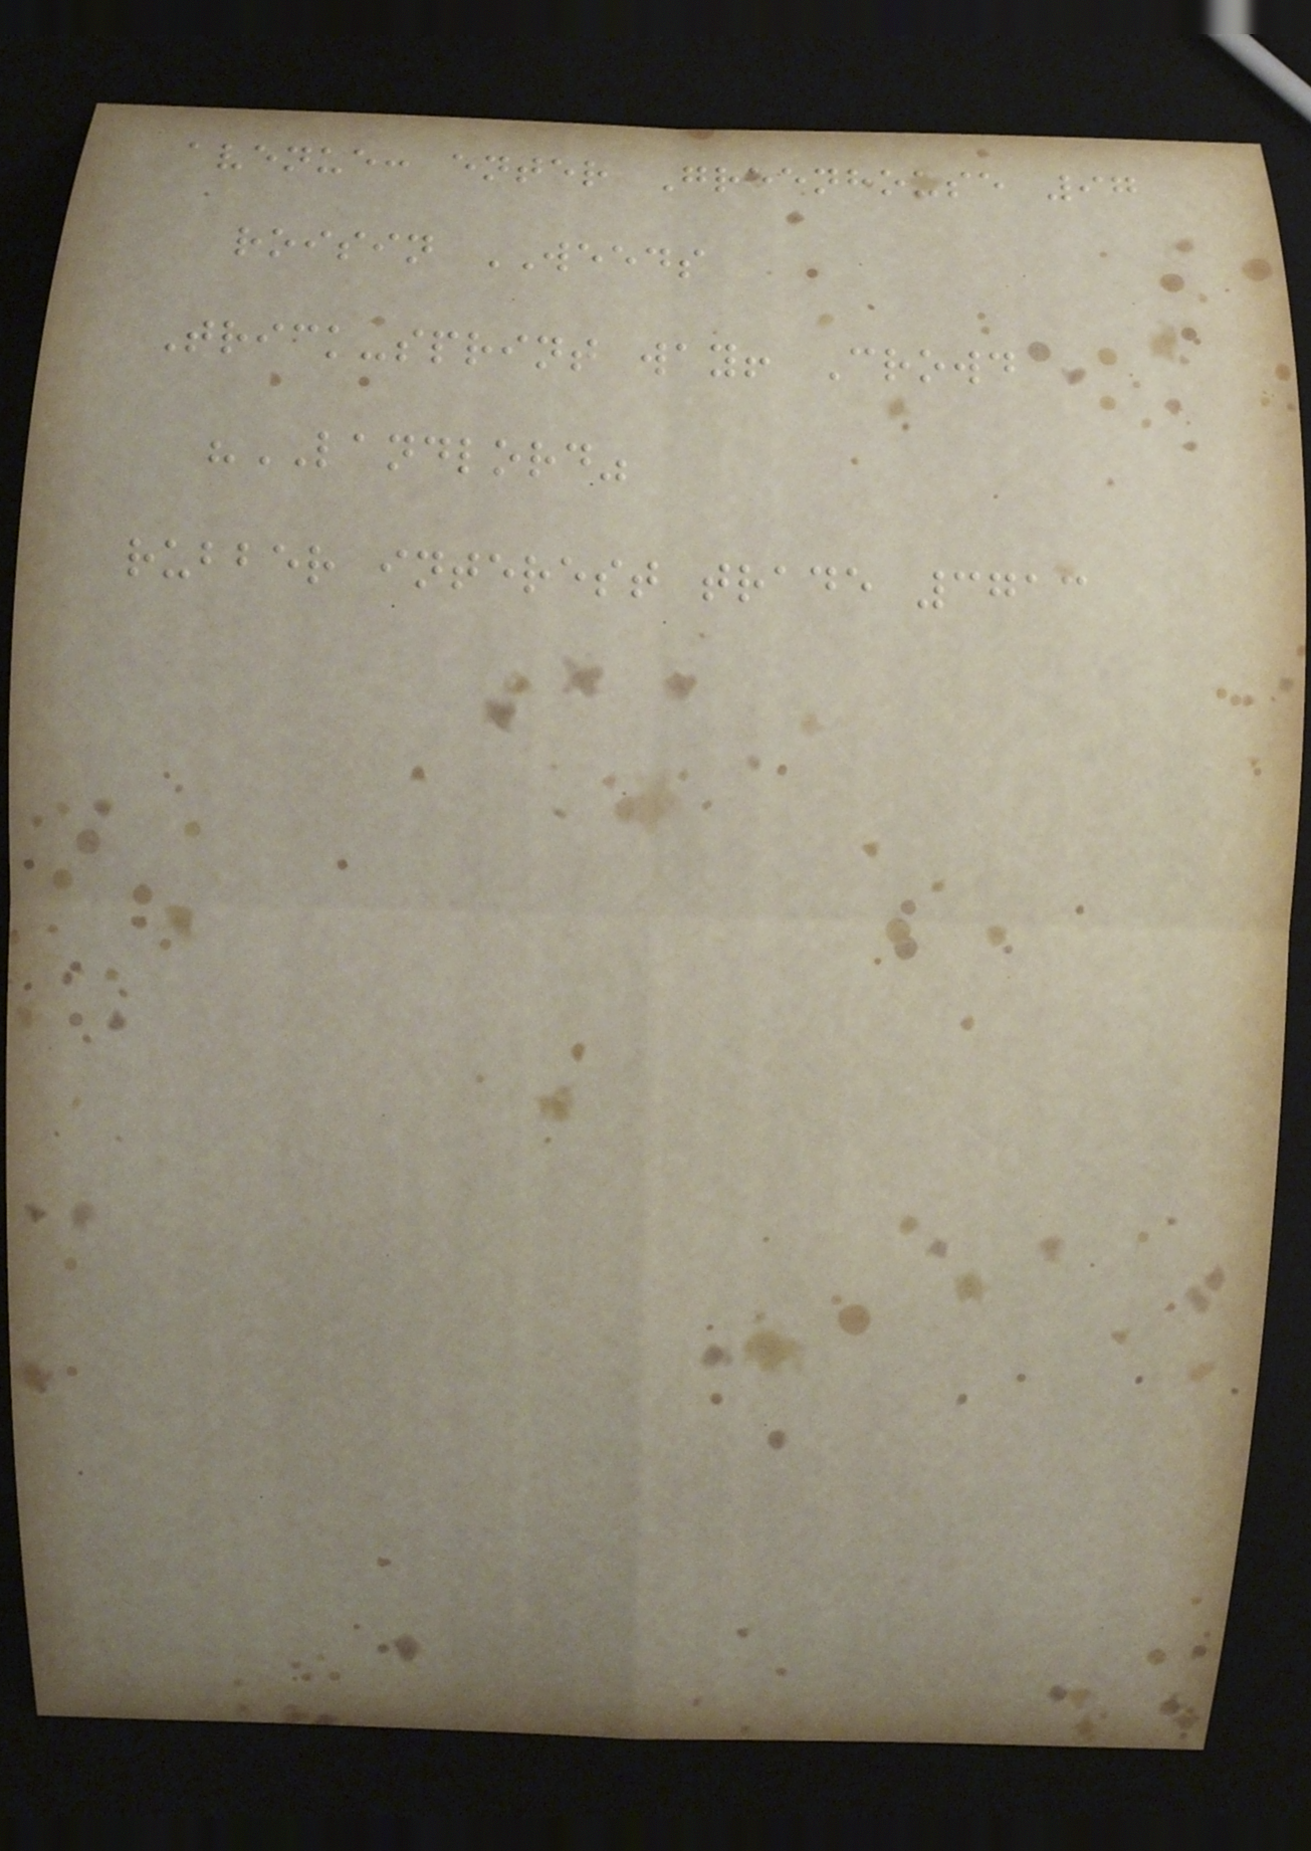avenue: enter Greenhouse 97
roisin WEEDS
Trick-sprint way! Crowd
"LANDLORD"
rubber interest trade 3713
